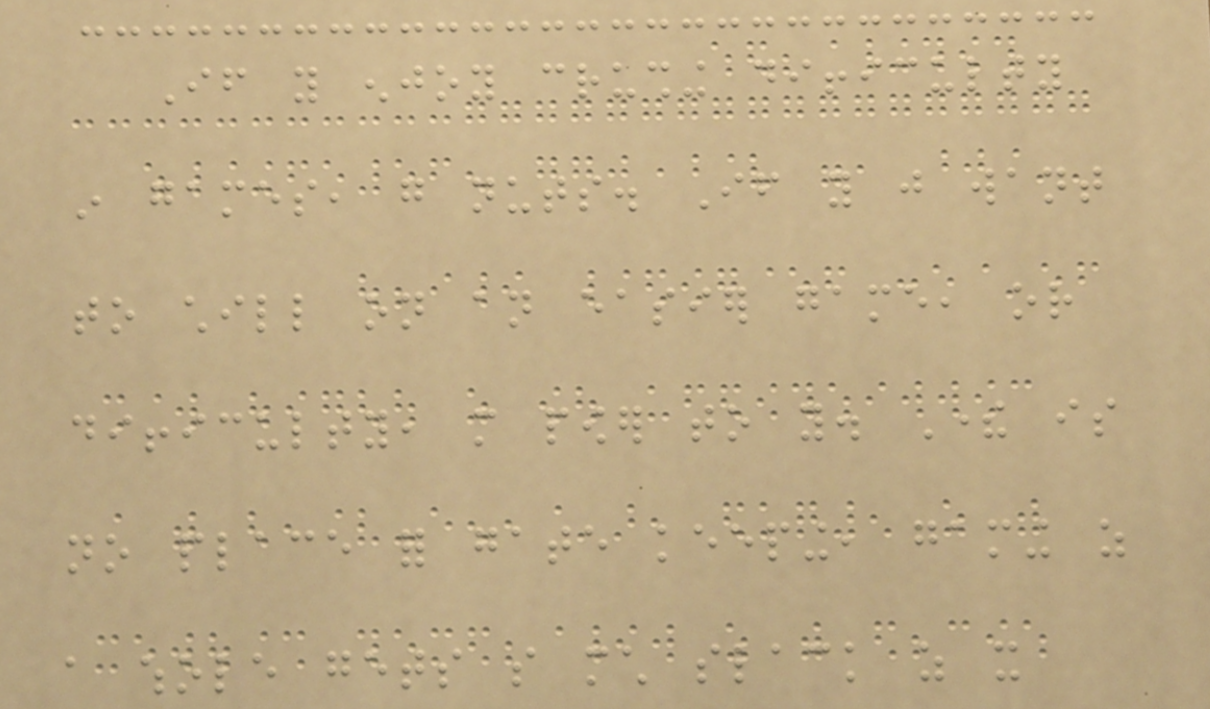If you enjoy crushing difficulty
in games, go nuts. If you just want
to chill on an easier game, or
difficulty, more power to you. There is
no place for gate keeping, gaming as
a whole gets so much slack as it
